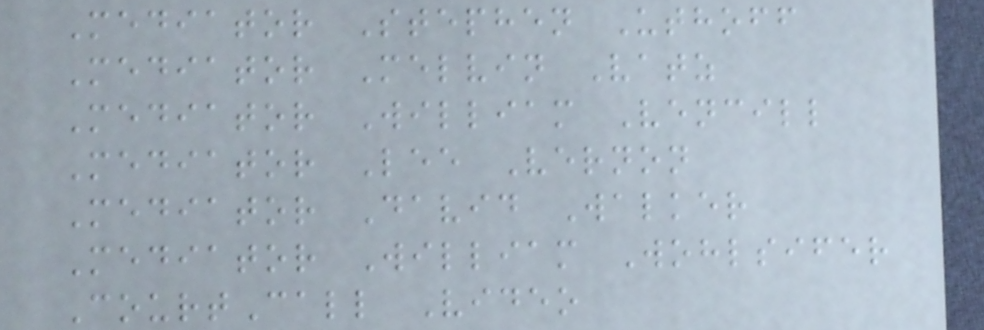Mediator Stephen Uthoff
Mediator Melvin Vatz
Mediator William Vencill
Mediator Lee Vernon
Mediator David Walker
Mediator William Wohlsifer
CourtCall Video
